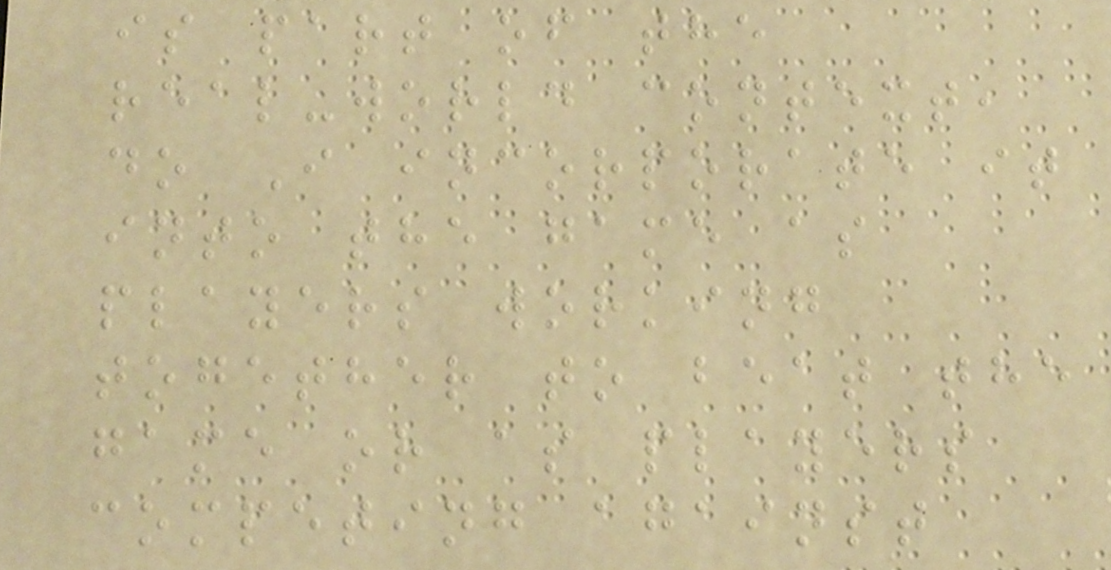is part of the
real-world context,
do I incorporate it
into the game as
players working
together to beat the
game or as players
competing against
